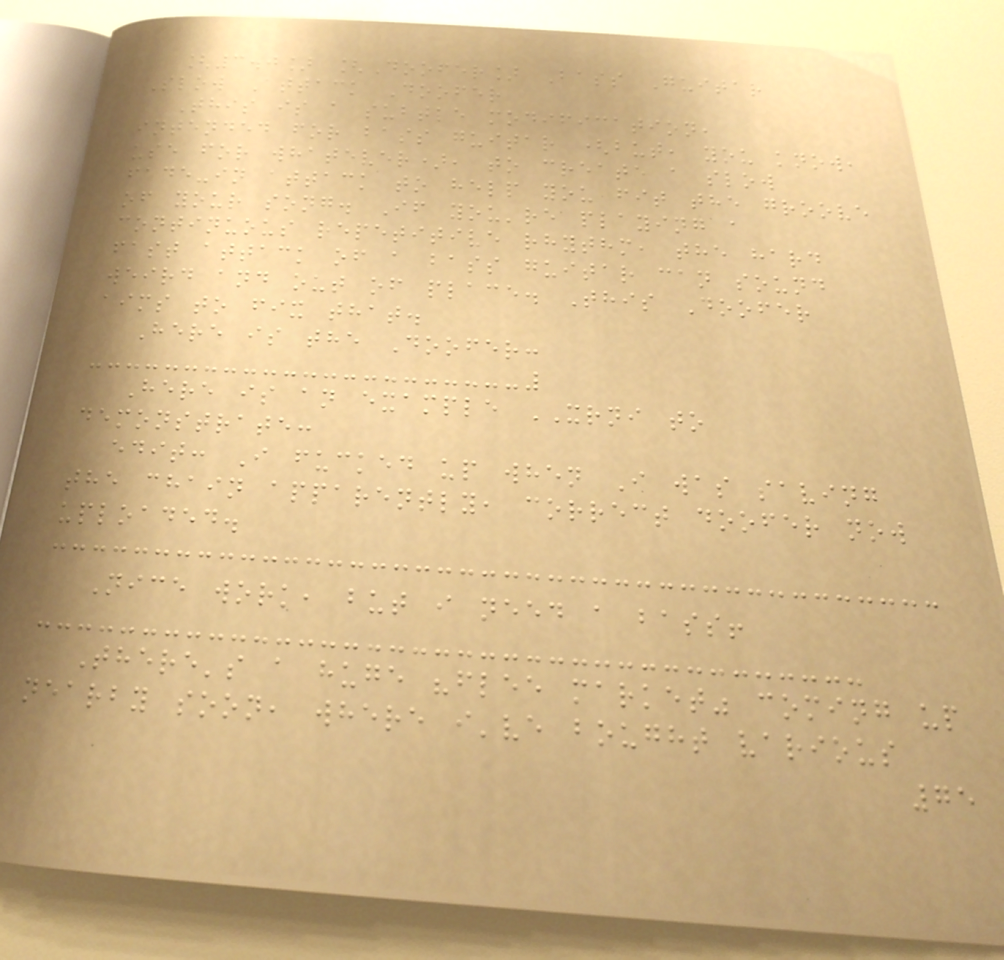[3.0] [Doofer] Bass Guitar
Slow Attack Doofer
This is a subtle modification,
intended for bass guitar (but, you know,
use for whatever), to create a slow
fade-in attack to help you fit the groove
of your song. If you're playing a
continuous repetitive rhythm, the hard
fast attack of a bass guitar can sound
weird and out of place. This Doofer
aims to fix that.
Here is the Doofer:
Here is an example XRNI to
demonstrate:
edit: I fucked up when I was saving
the chain apparently, correct doofer now
uploaded.
Nice work, but i need a bass!
There's a huge "flee market" coming up
nearby soon, where i've bought various
75
